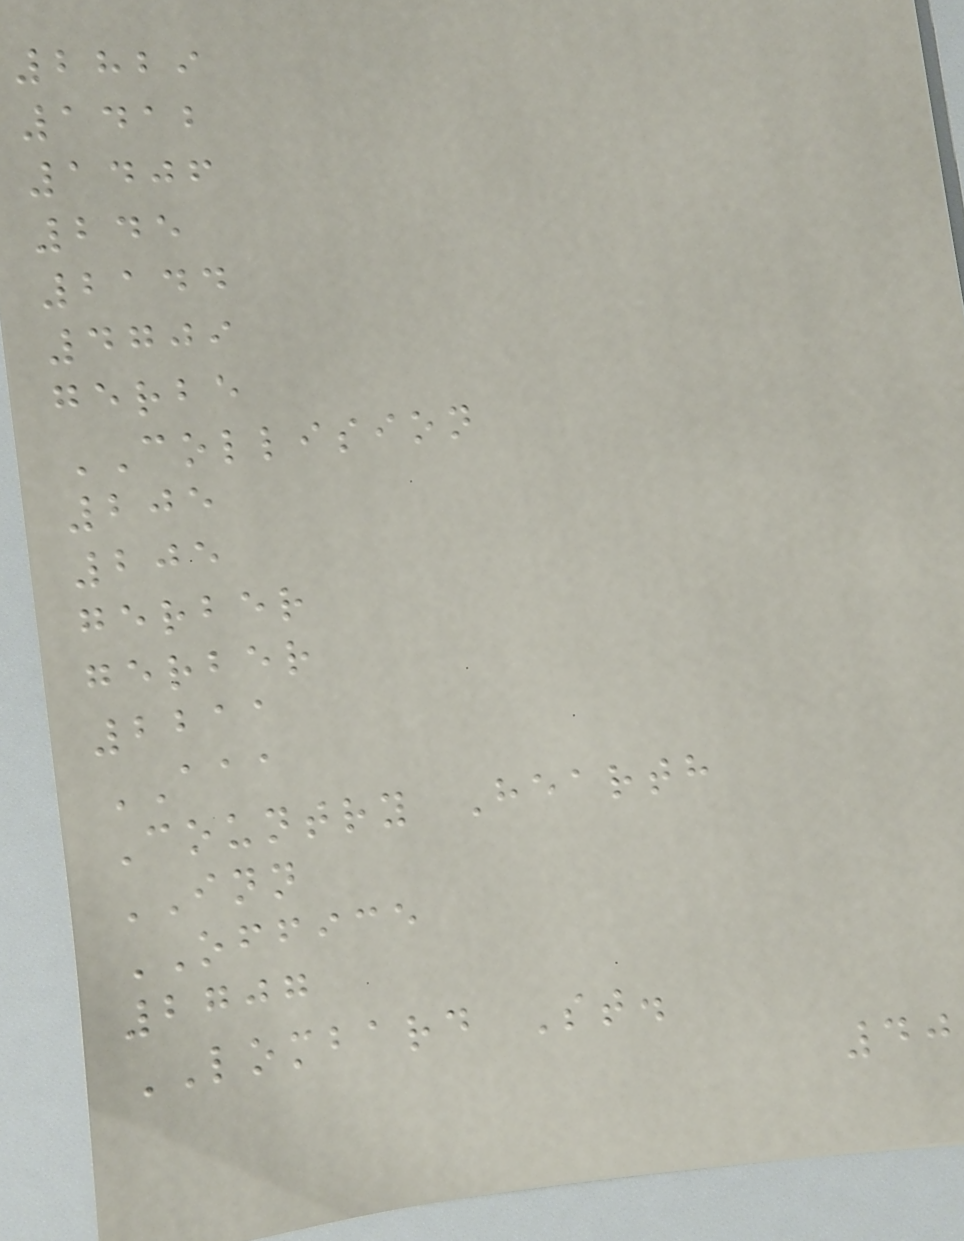2829
1412
1406
245
2144
4709
gerbe
COLLISION
205
205
gerber
gerber
2211
AAA
Country Hearth
INN
OFFICE
2707
LOMBARD St.
40
